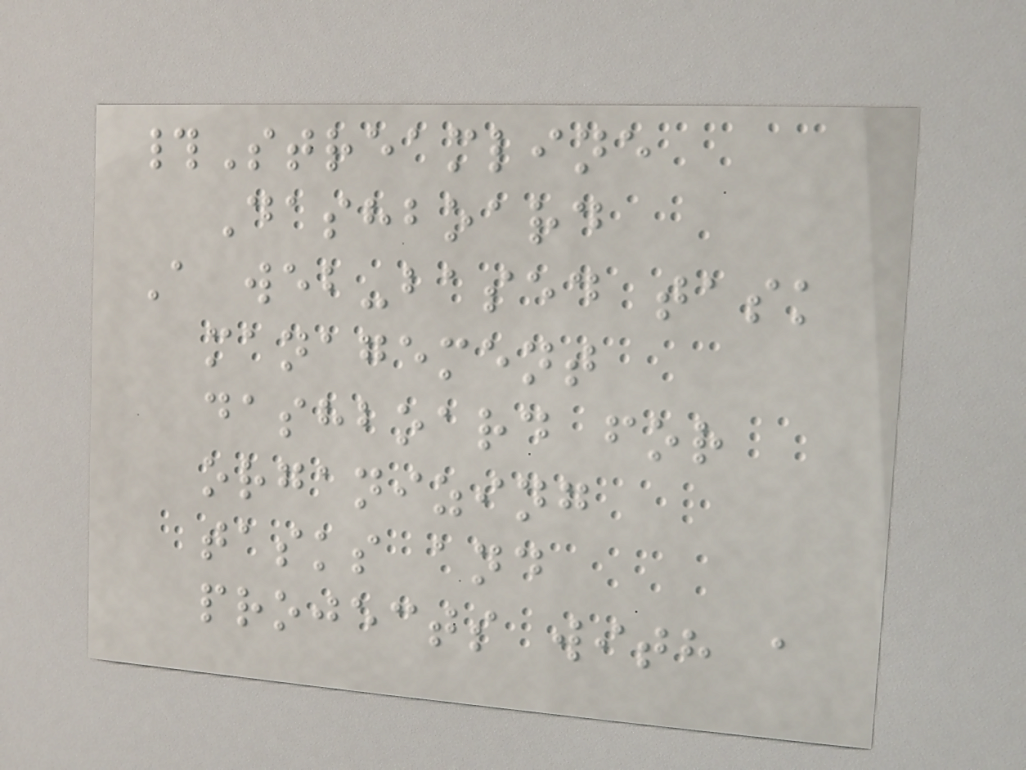#Streamline
Dashboard
A web-based task
management
dashboard for
organizing
tasks and
projects with a
